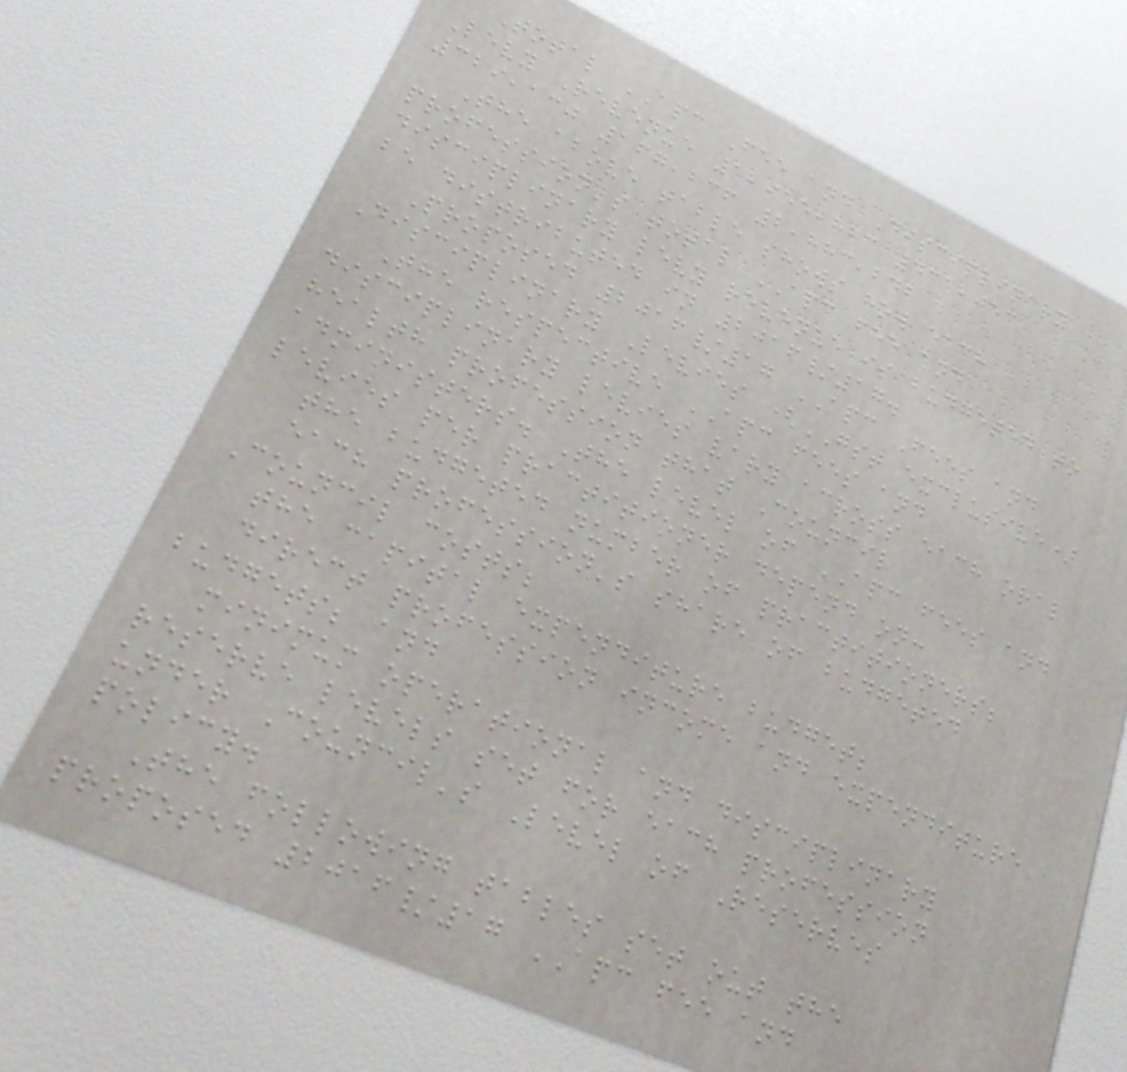Total APC Fee and Disciplinary
Levy Revenue 1,955,823 431,053
329,130 167,236 2,883,242
The above table shows how each
profession's total APC fee and
disciplinary levy revenue is budgeted to
be distributed in 2016/17.
Proposed 2016/17 APC Fees and
Disciplinary Levies (GST exclusive)
The respective APC fees and
disciplinary levies vary across each oral
health profession that Council
administers. The level of APC fees and
levies per practitioner depend on:
the budgeted number of practitioners;
each profession's share of budgeted
Council costs;
the capital expenditure budget;
direct profession income and expenditure
budgets; and
minimum operational and disciplinary
reserve levels set for each profession
under Council's Level of Reserves
policy.
The following tables set out the
proposed 2016/17 APC fee and
